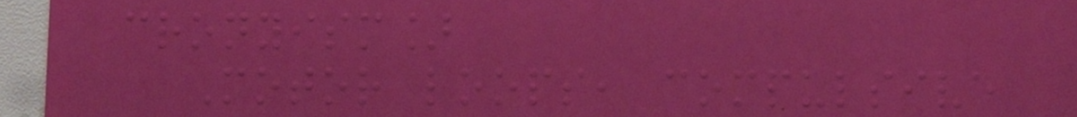cronyism]
Motor loops, compulsive
